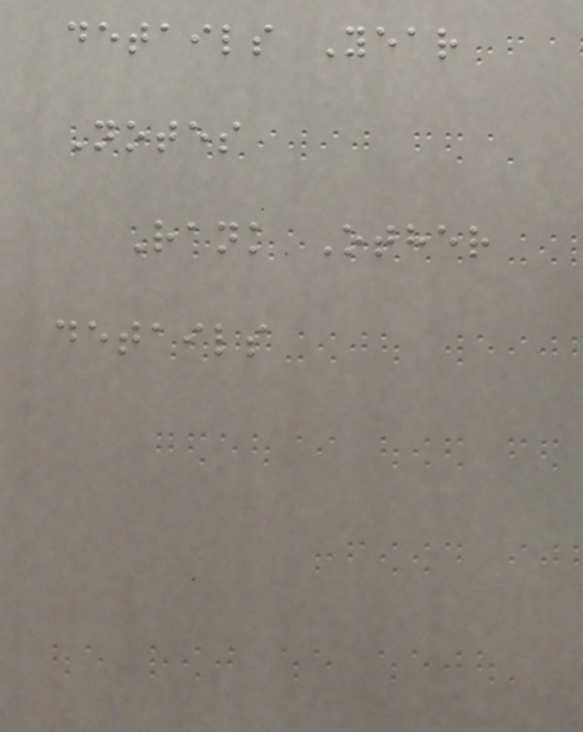details Year
Notes
Rank Other
details
